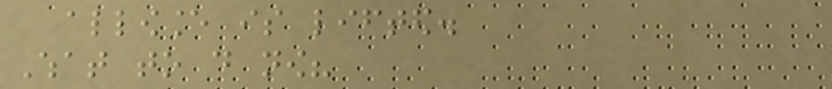allowance is lifted.
What to do now?
